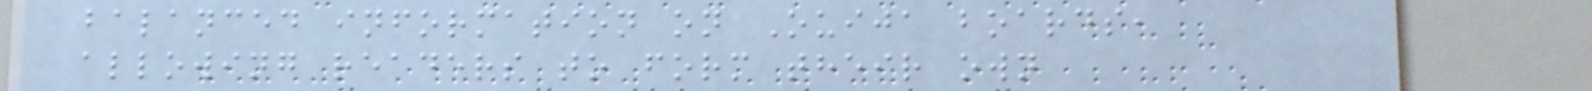balanced information on Ouija boards,
allowing readers to form their own
